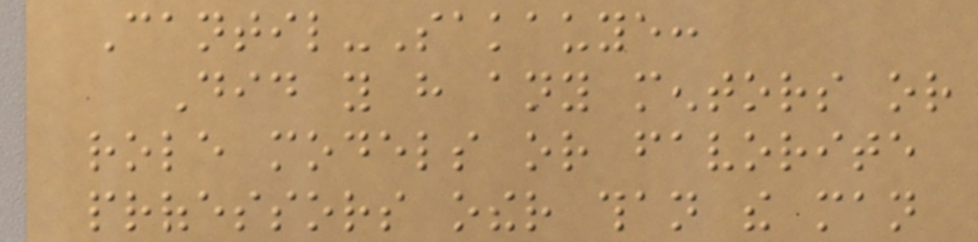Cantil-Sakauye:
Did you have any mentors or
role models or favorite
professors other than the man
